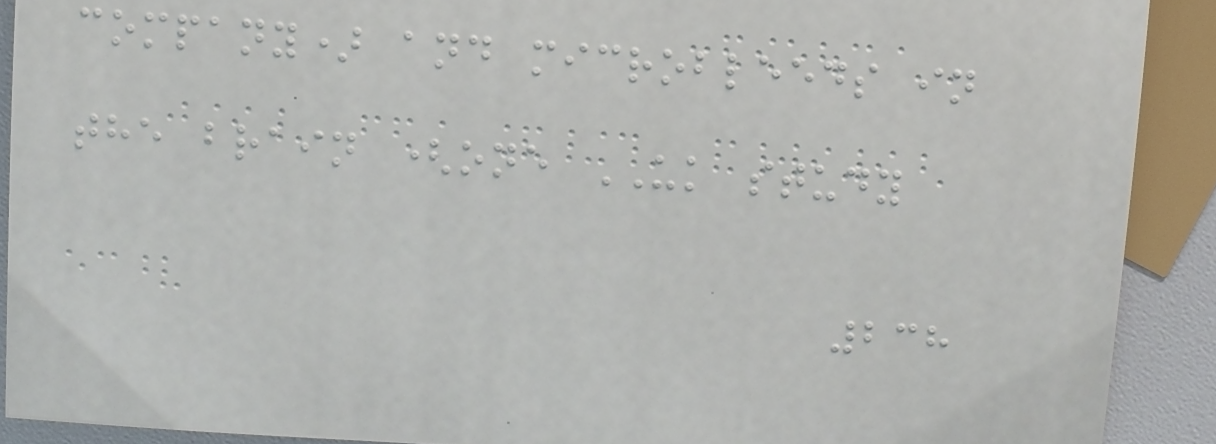company) and microbleeds in
the brain (one UK study
238
